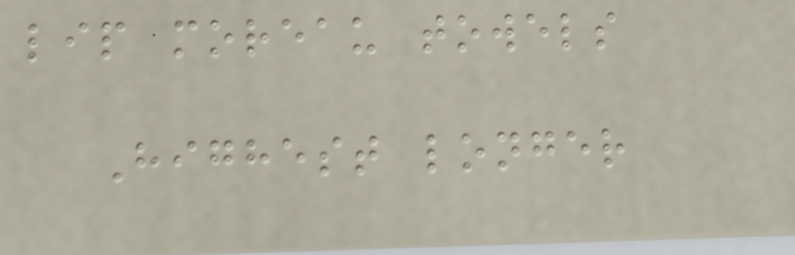lip moreau towels
Highest longer
